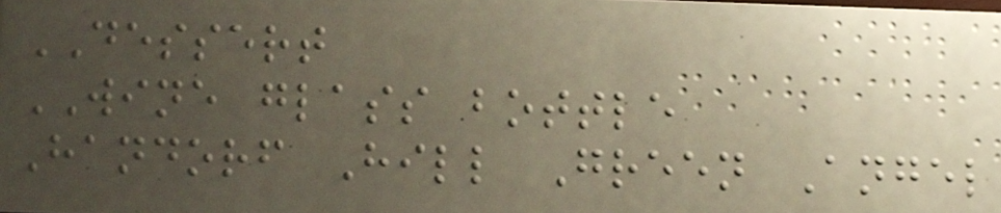DESSERT
WINE glass bottle
Handorf Hill Green Angel
